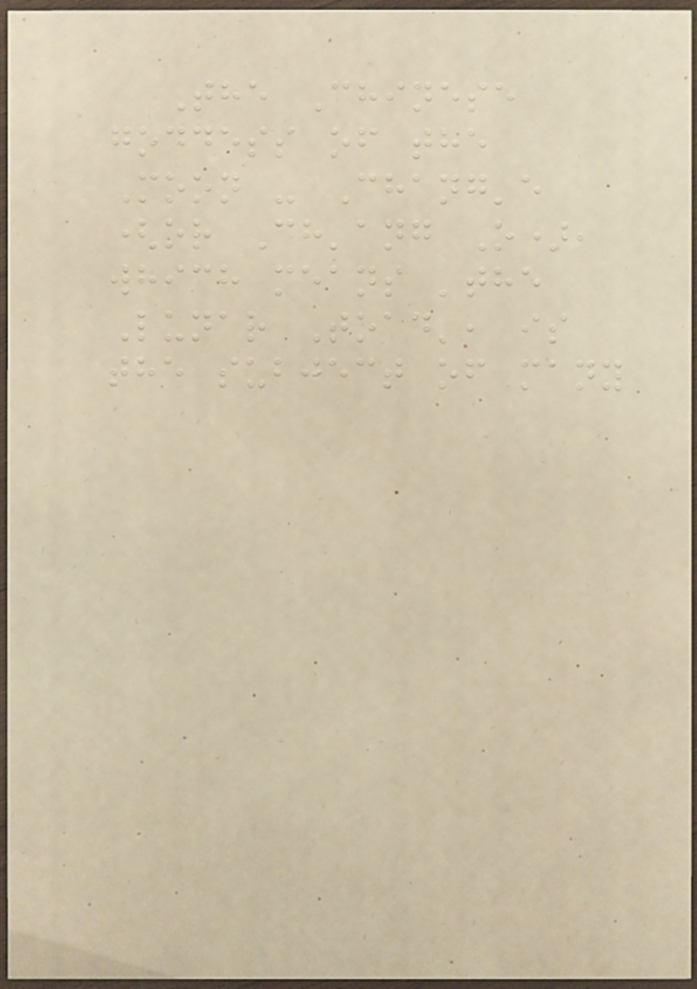The Chinese
goddess of the
Moon - Chang'e
(or Ch'ang O),
which means 'the
Lunar Toad', is
the subject of many
